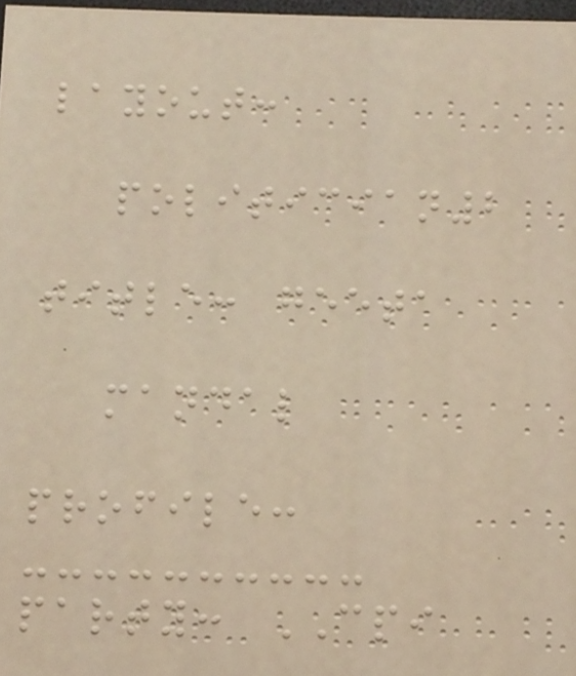layout:
politician2
title: geeta
mandal
profile:
party: CPI
